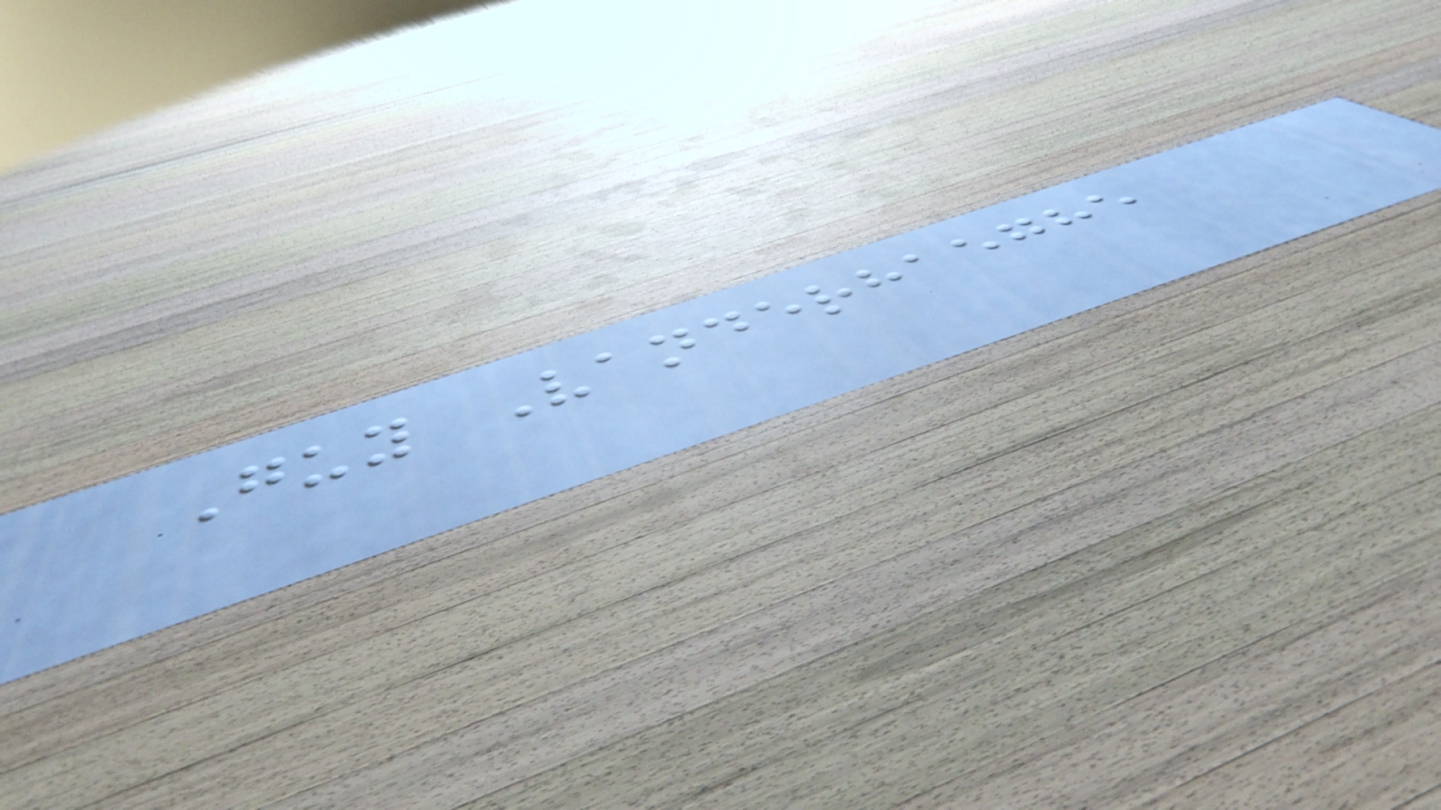Guy Vanderhaeghe
